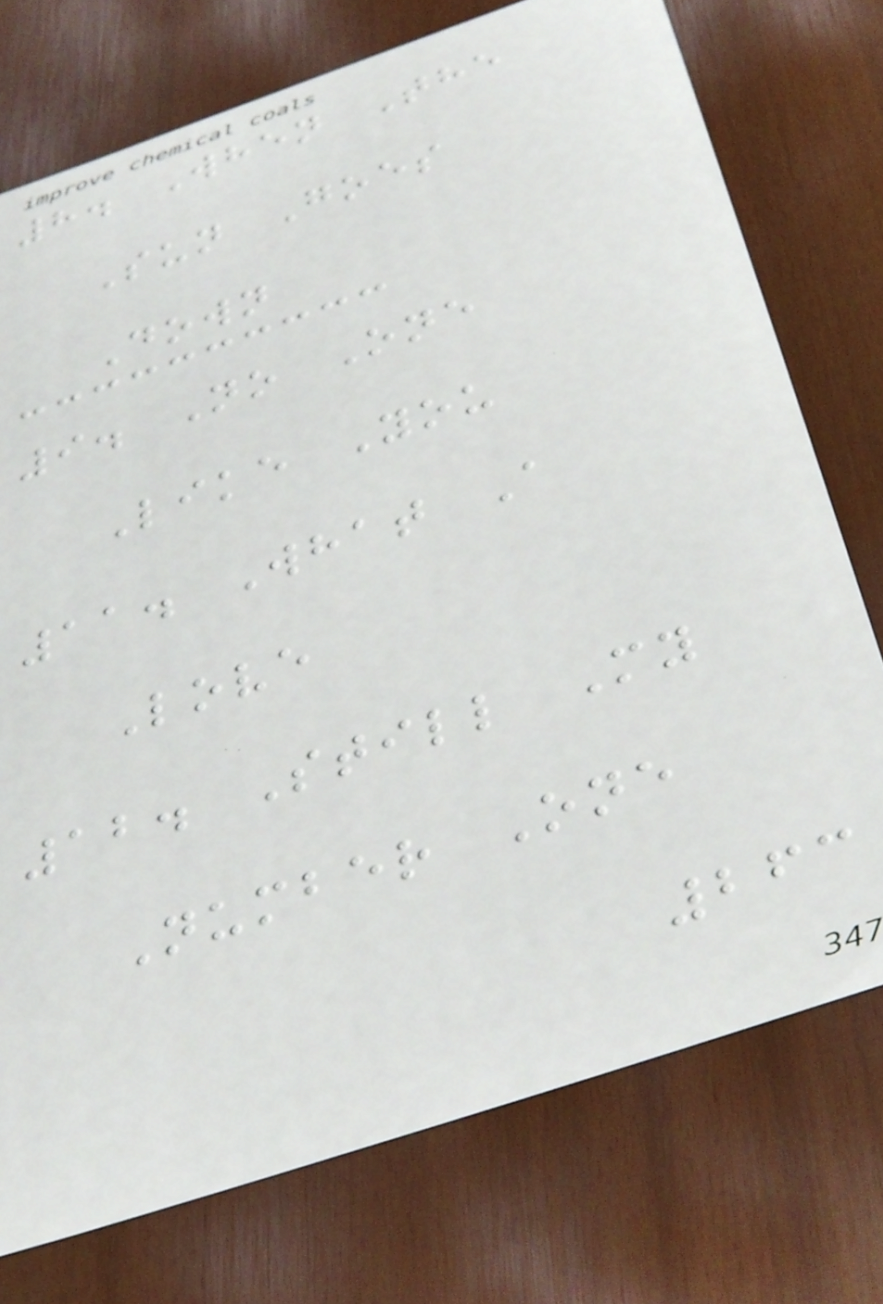8. When The
Sun Goes
Down
9. No One
Like You
11. What A
Love
12. Still My
Number One
263
